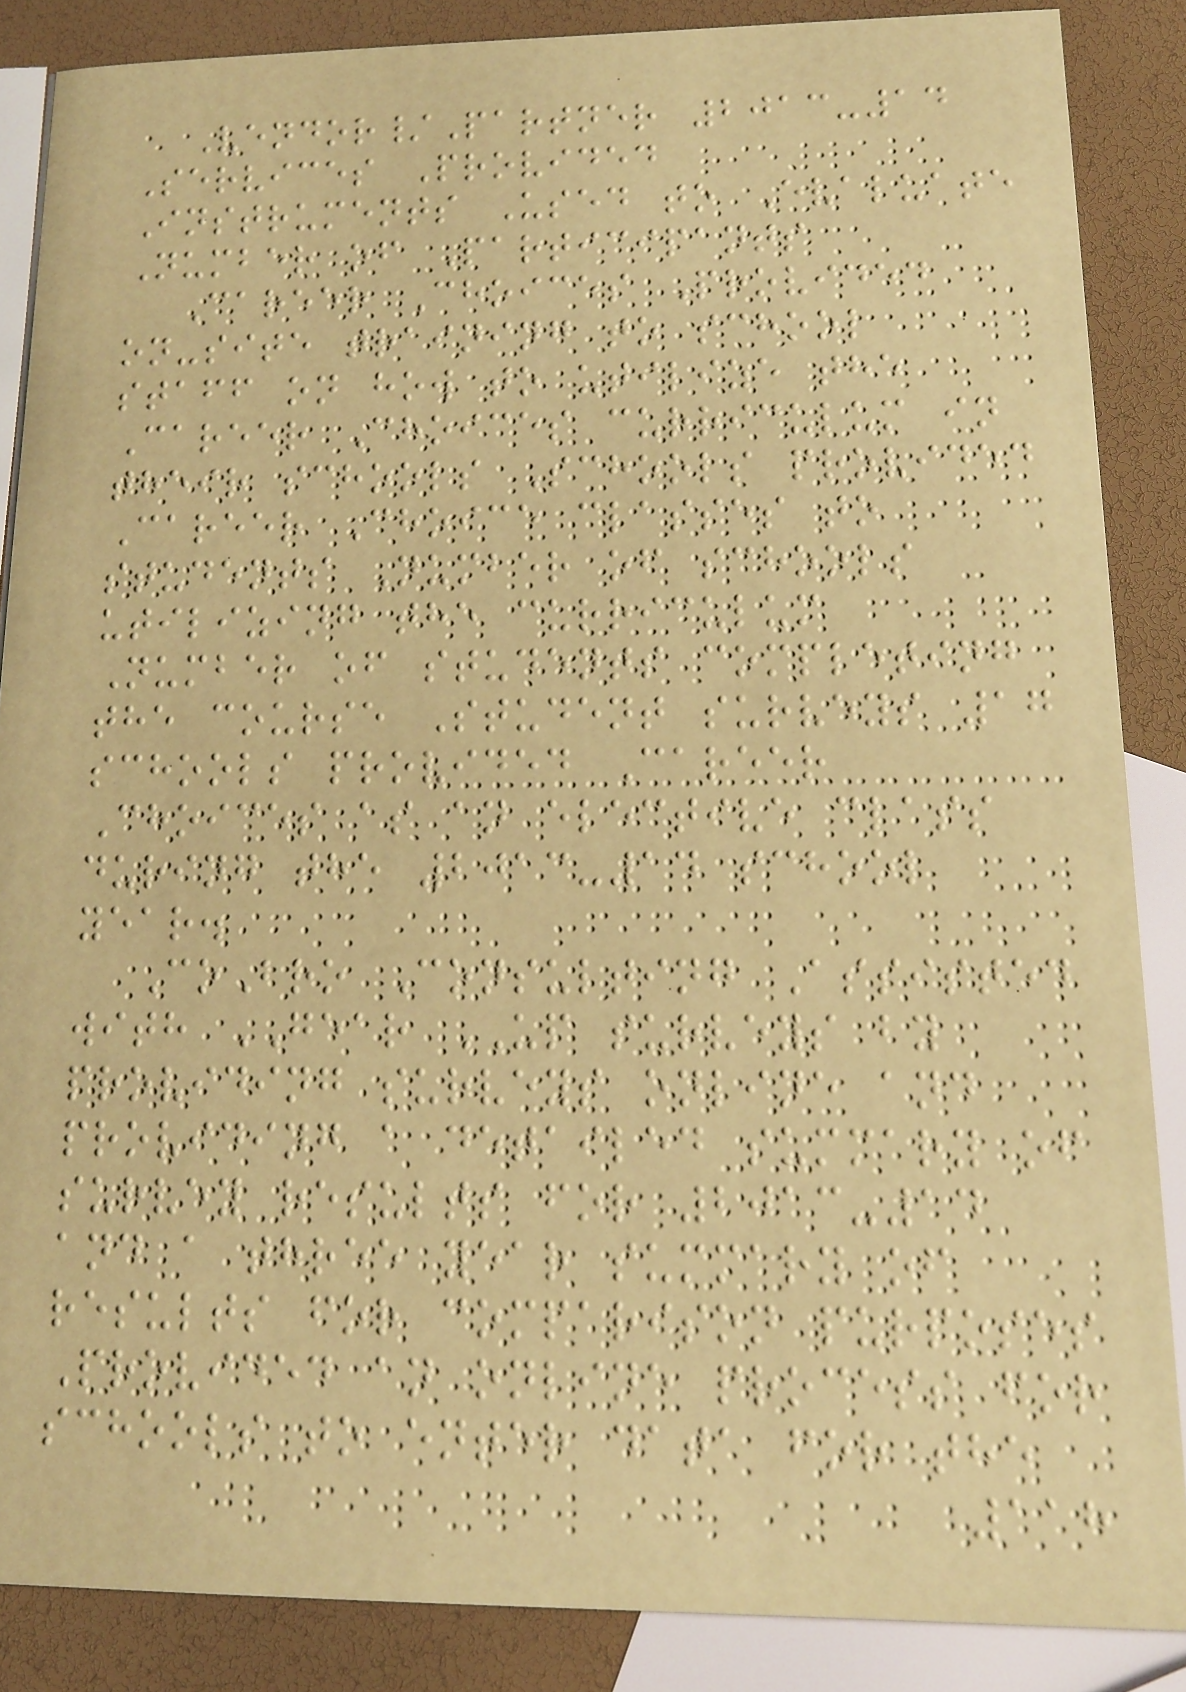Vendor/Partner 2013-14
Services Provided
Instruments Used to Evaluate
Number of Participants
Career Choices Provided
on-site training to school
staff on how to utilize the
Career Choices curriculum in
their schools Schools provided
Career Choice classes to
students Number of schools
utilizing the curriculum
Number of students completing
the course Student surveys 17
schools provided Career
Choices as an elective class
during the 2013-14 school
year.
CoBro Consulting Assisted
with GEAR UP surveys by
providing surveys online and
providing a detailed summary of
survey results for 2013-14
and a three year summary of
results for comparison purposes
Provided an online process for
schools to enter data for the
118
